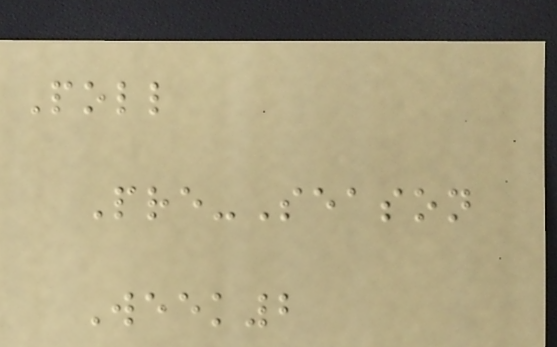Poll
Pre-Season
Week2
